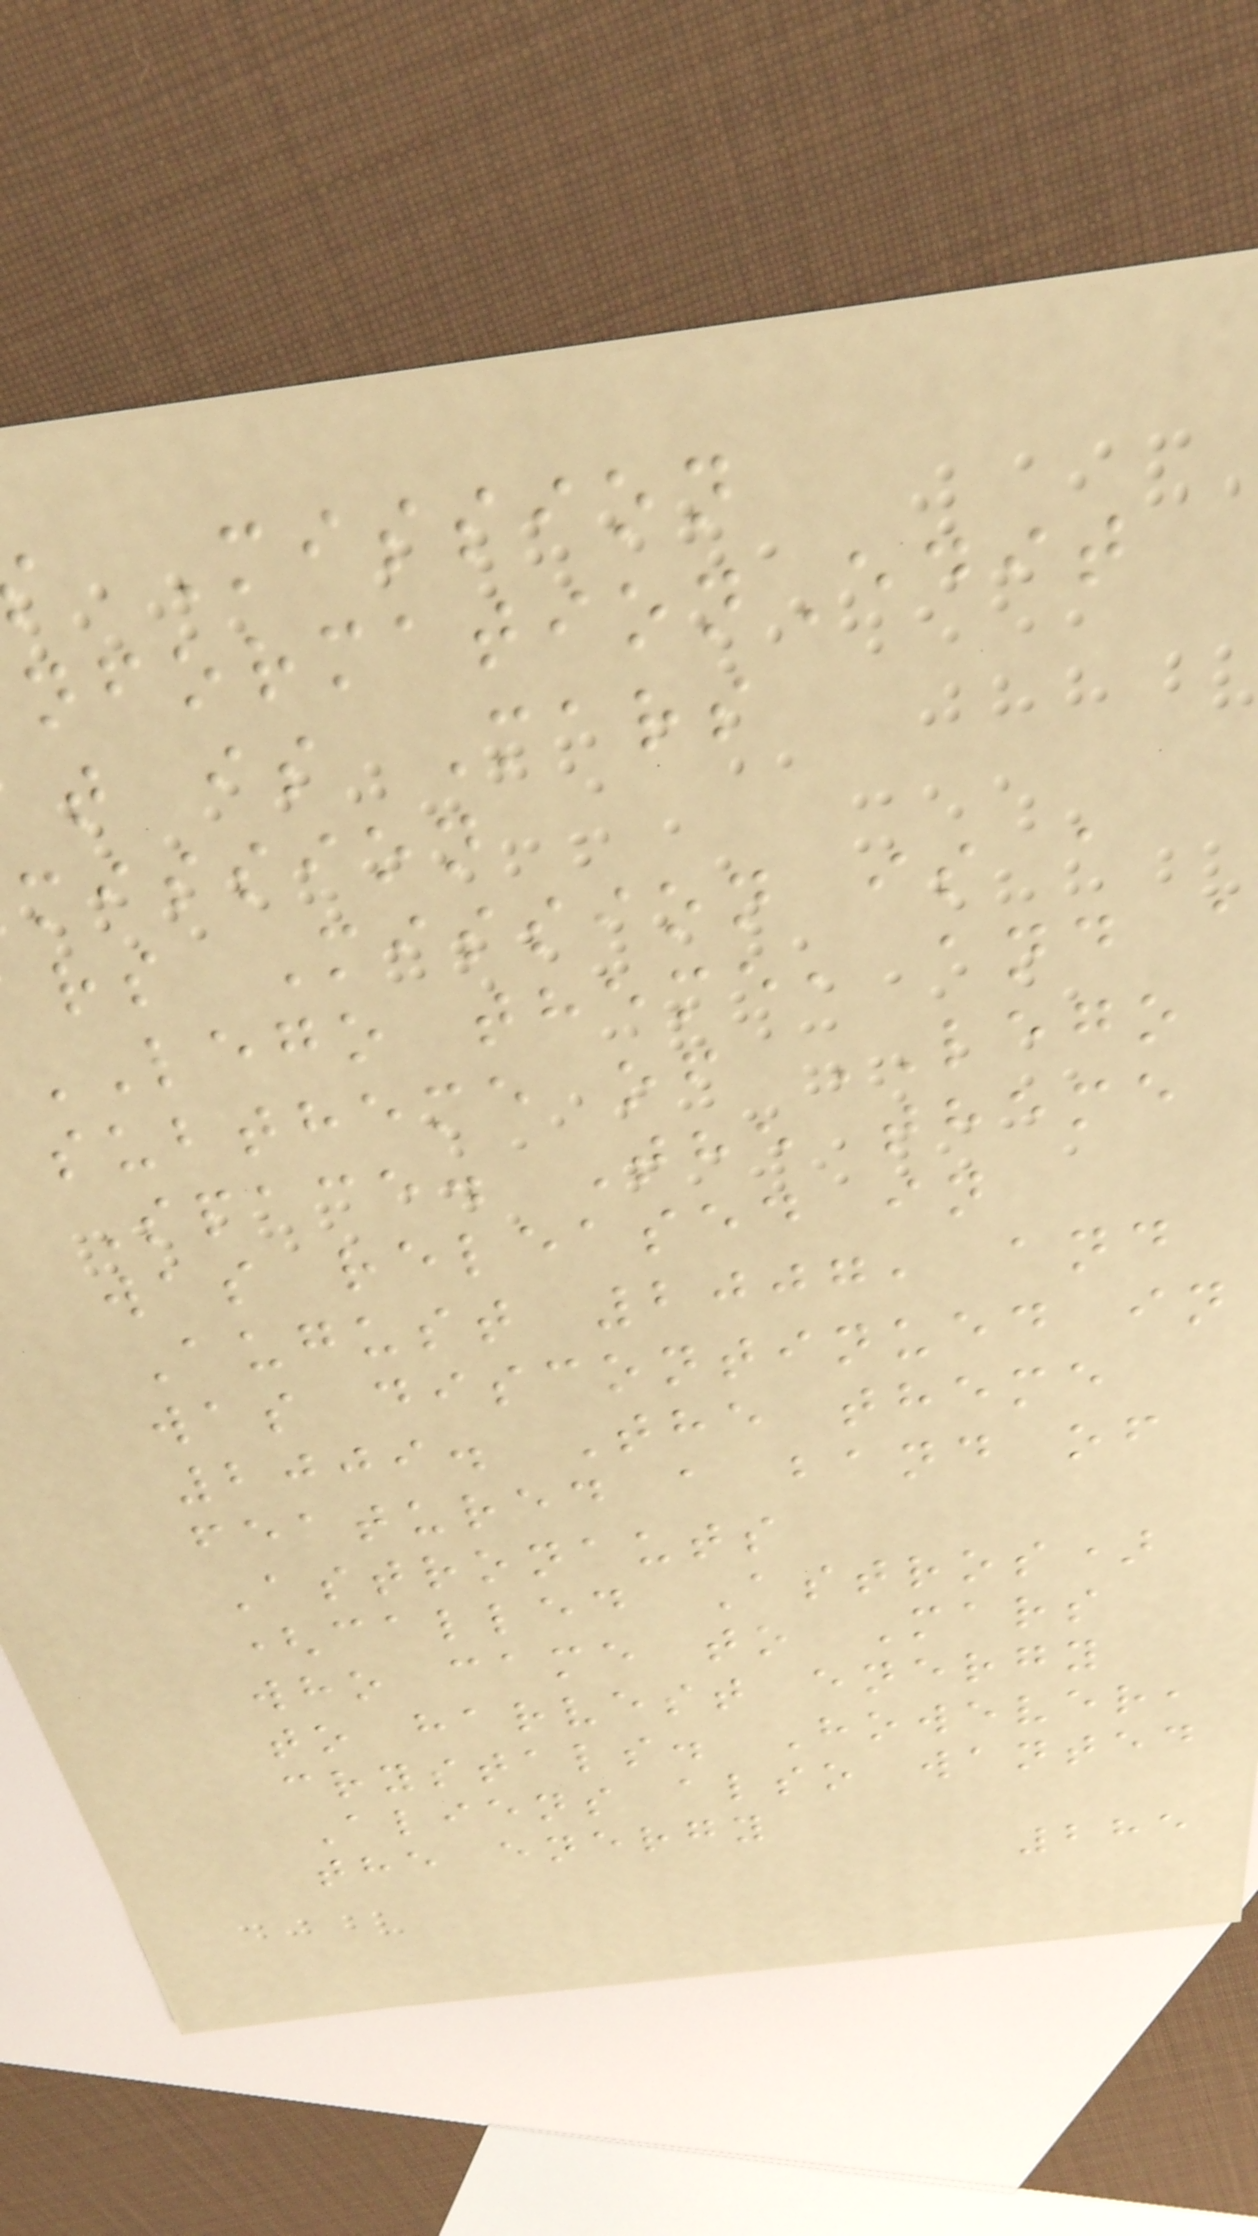Mission
nformationEdit
t is Mars
mission
rs Mission is a
LEGO theme, and a
subtheme of LEGO
Space. The theme
was released in
August 2007, and
was discontinued in
2009. The theme
featured a band of
Astronauts
(called Astros)
who came to Mars
to harvest energy
crystals. However,
Aliens also wanted
the energy
285
